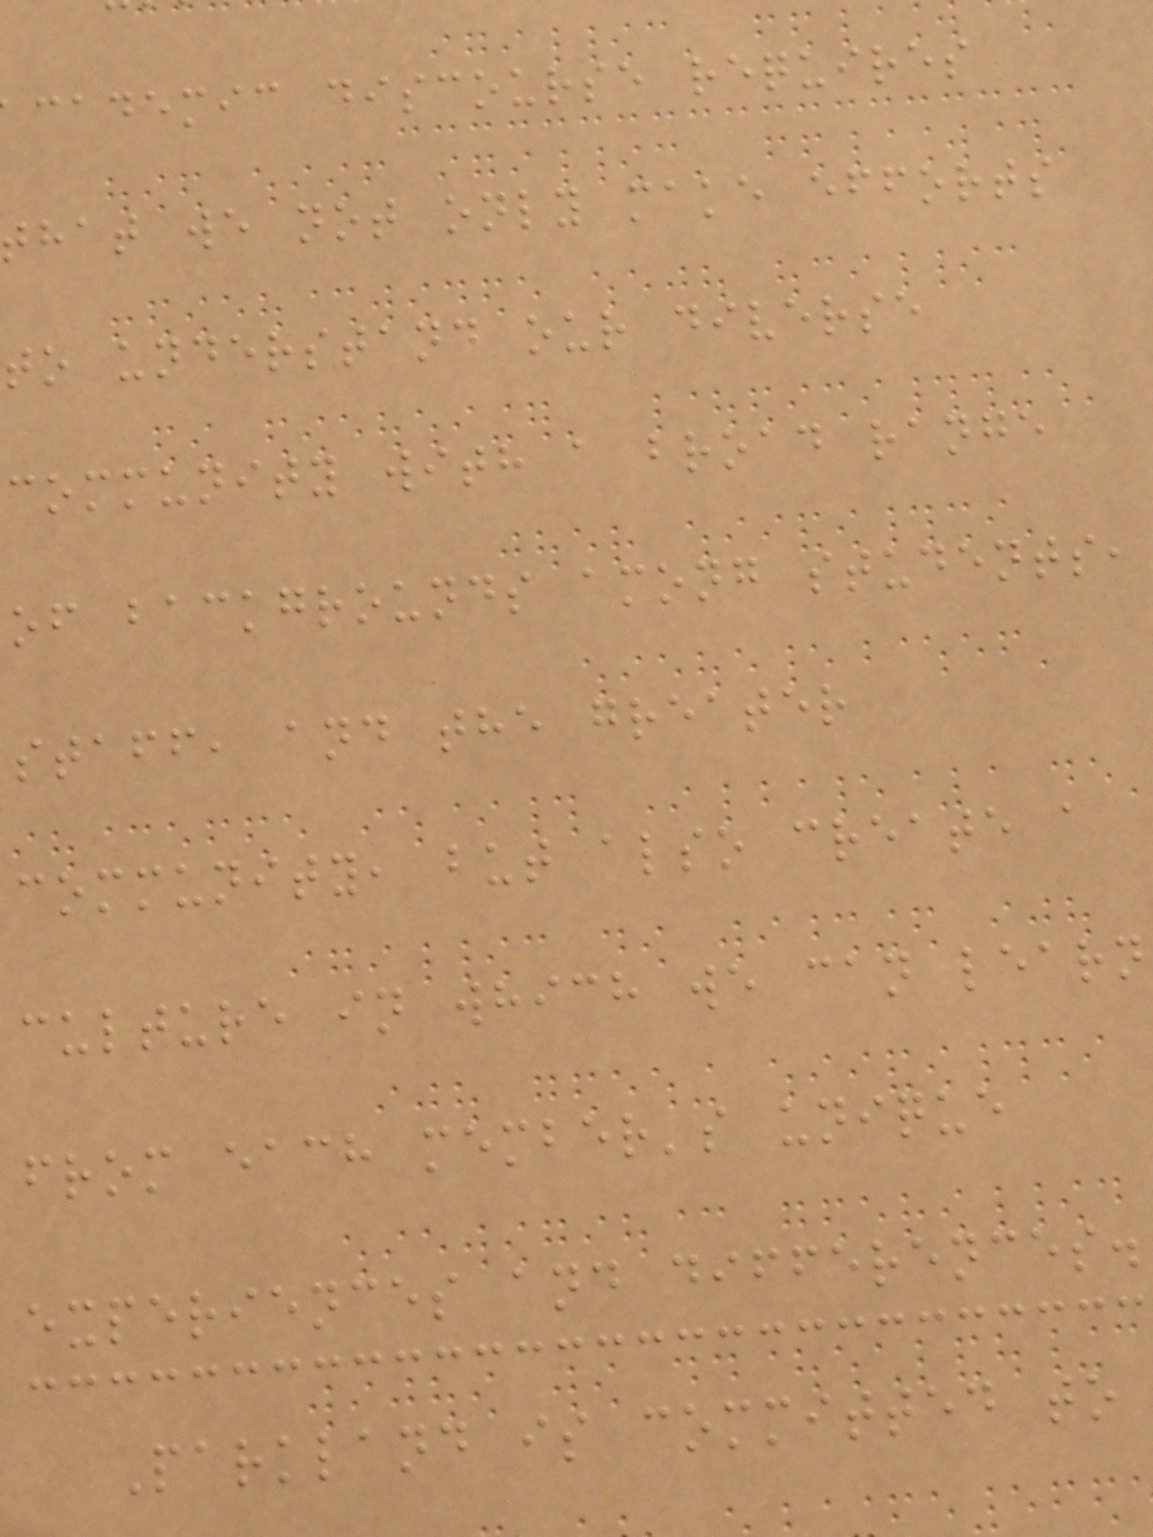cademic discourse requires
that we not only make efforts
to understand our diverse
community with a broad range
of backgrounds among students,
staff, and the greater
community, but also create a
culture in which we can learn
from each member's unique
experiences and differences.
Parkland is committed to
